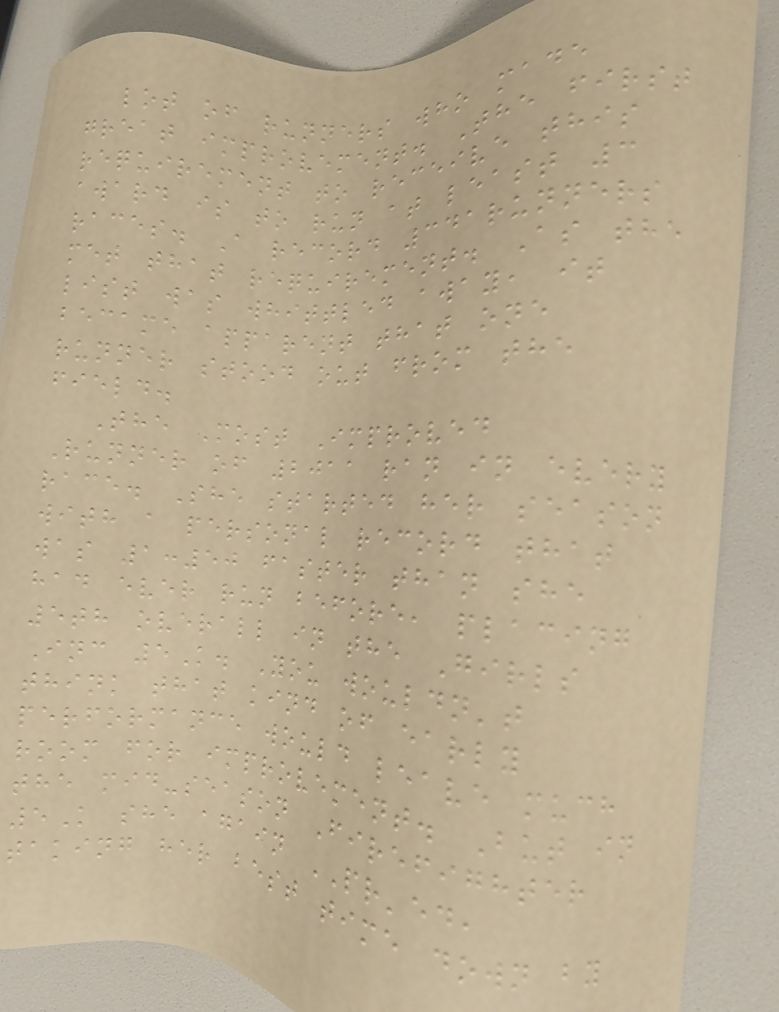lot of runners who made
great improvement. The first
requirement to receive this
award is to run at least 3
races. A record 341runners
met that requirement. As the
list was whittled away, it
became apparent that one
runner stood out from the
field.
The Most Improved
Runner of 2011 ran in every
race. She started her season
with a personal record that
was 1:50 faster than she
had ever run before, placing
5th overall in the Girls
Inc 5K. You wouldn't
think that kind of early
performance would leave much
room for improvement. But in
the mid-season Firefighter
5K she again PR'ed,
taking her best time down by
